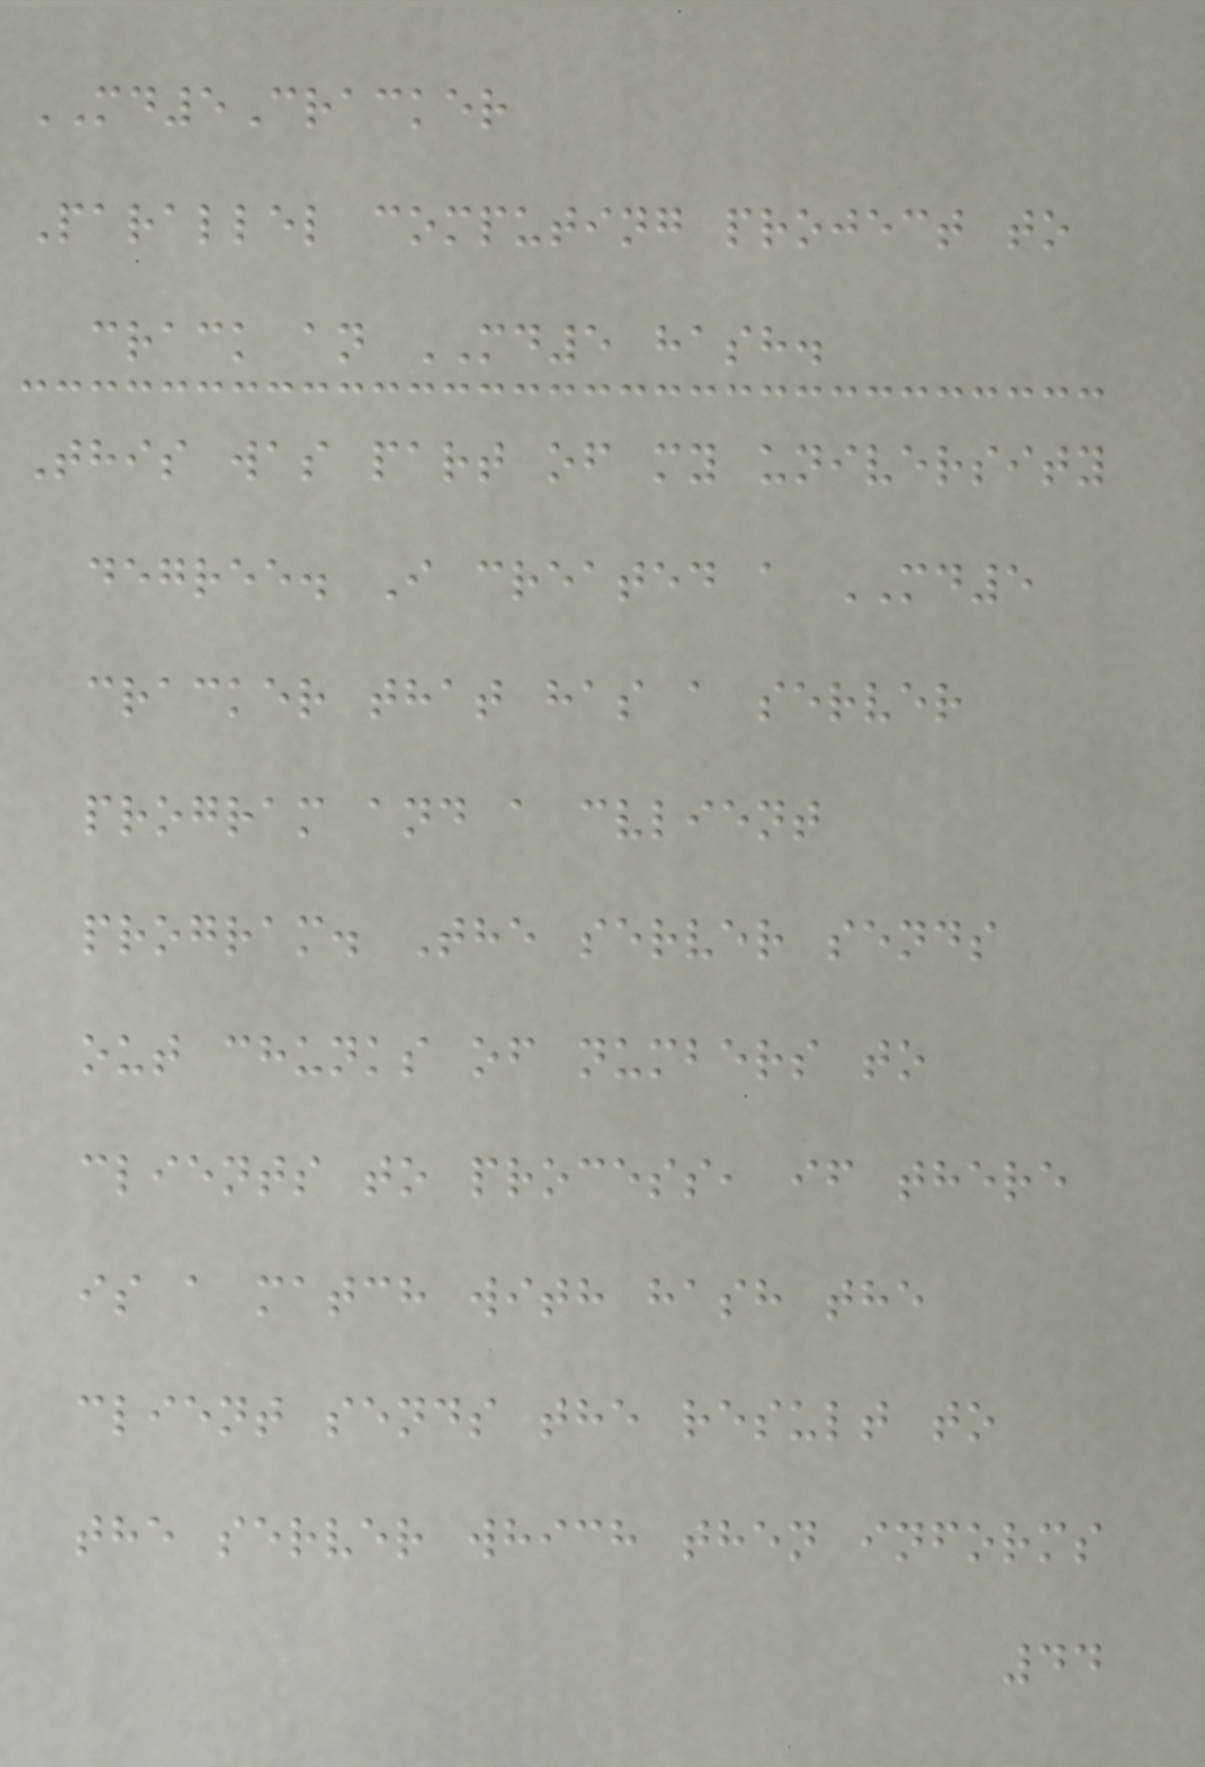MD5Cracker
Parallel computing project to
crack an MD5 hash.
This was part of my university
degree. I created a MD5
cracker that has a server
program and a cvlient
program. The server sends
out chunks of numbers to
clients to process, if there
is a match with hash the
client sends the result to
the server which then informs
44
